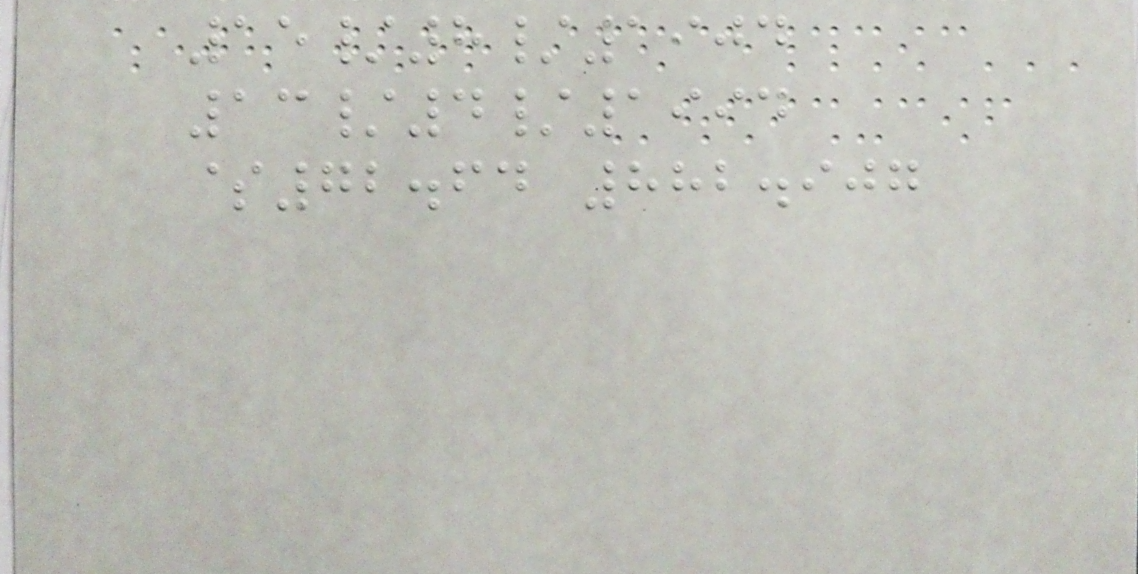15/8/1904
13/4/1994
$72.64 882.907
